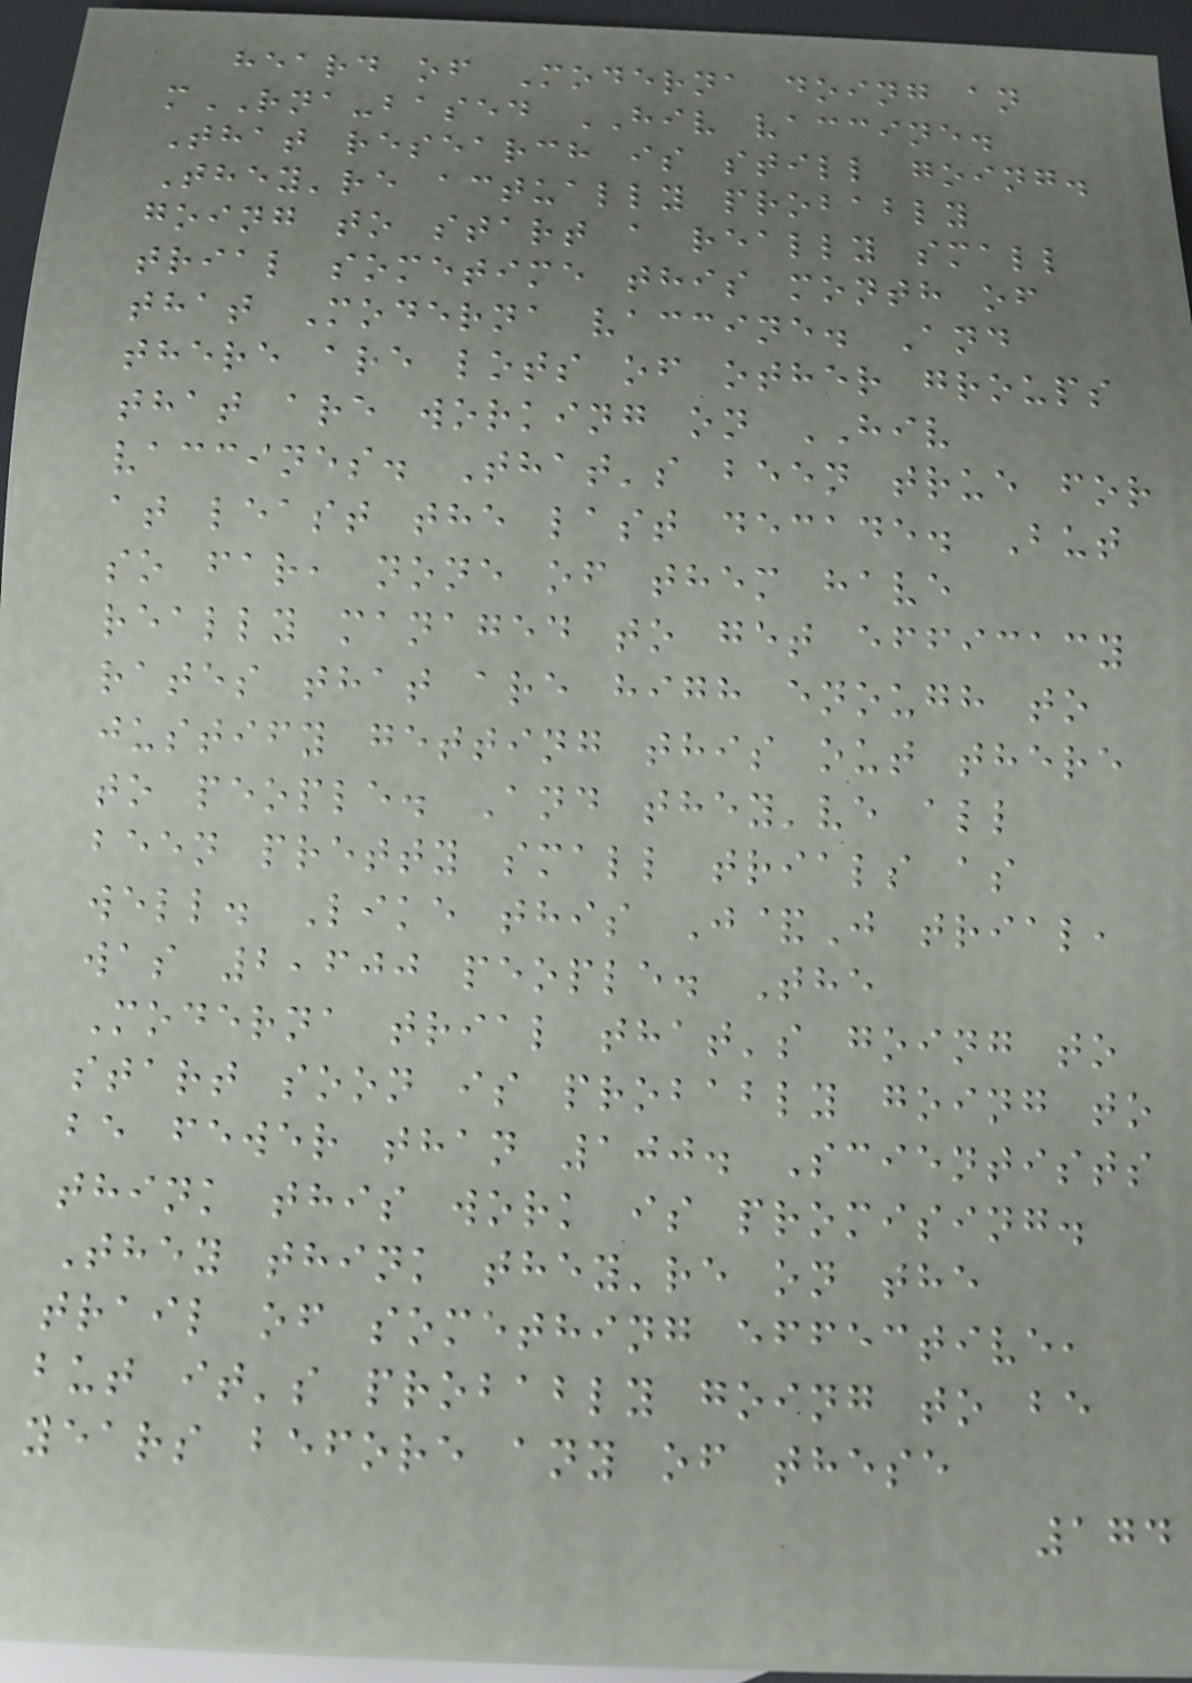heard of Moderna doing an
mRNA-based HIV vaccine.
That research is still going.
They're actually probably
going to start a really small
trial sometime this month of
that Moderna vaccine. And
there are lots of other groups
that are working on HIV
vaccines. That's been true for
at least the last decade. But
so far, none of them have
really managed to get efficacy
rates that are high enough to
justify getting this out there
to people. And they've all
been pretty small trials as
well. Like this J&J trial,
was 2,600 people. The
Moderna trial that's going to
start soon is probably going to
be fewer than 100. Scientists
think this work is promising.
They think they're on the
trail of something effective,
but it's probably going to be
years before any of these
174
